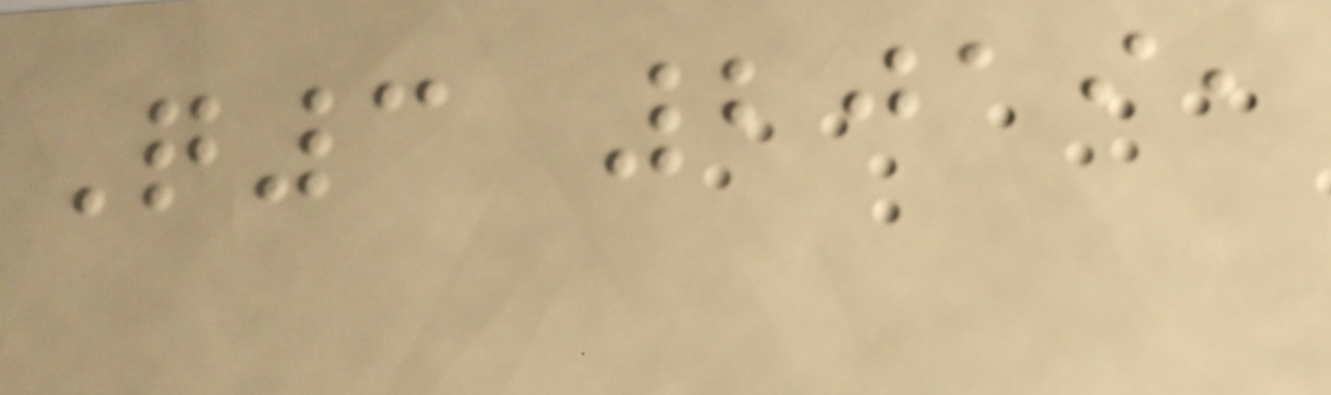Q3 2019,
